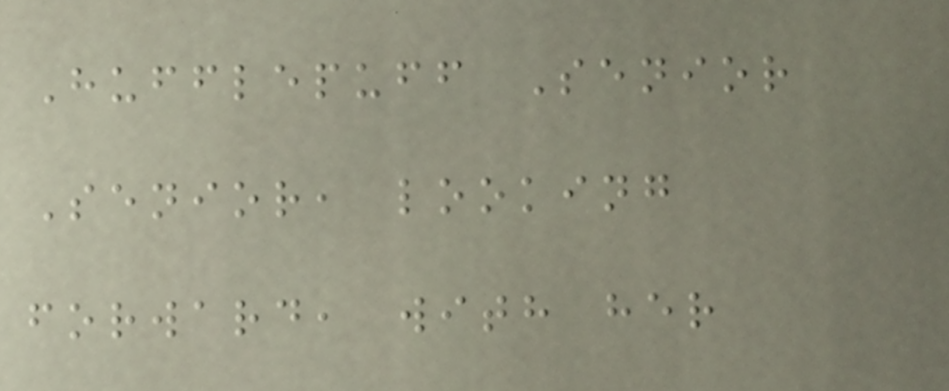Hufflepuff Senior
Senior, looking
forward, with her
